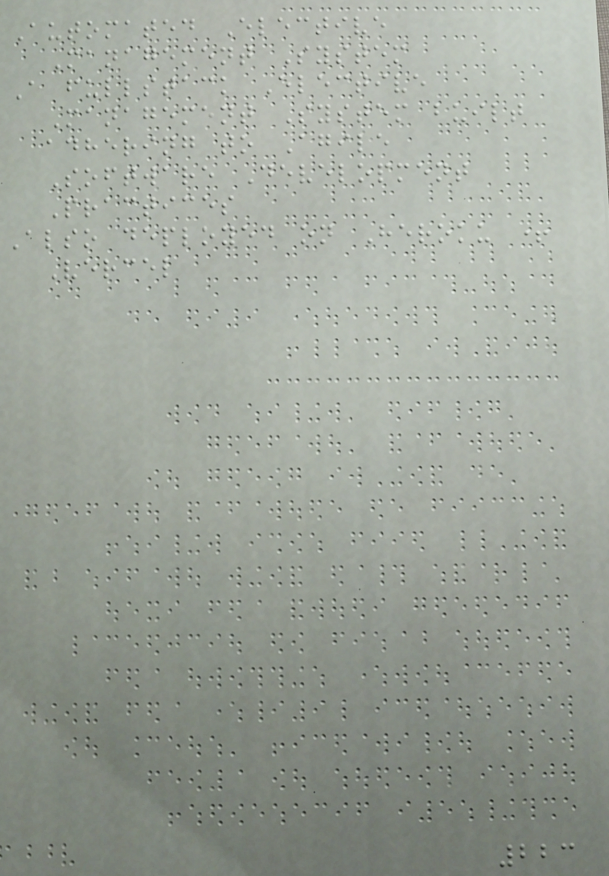Automated Elective
Management System
A fullstack Elective
Management System built
adhering to Agile
Software Development
Practices
Also deployed on Heroku +
Vercel
223
